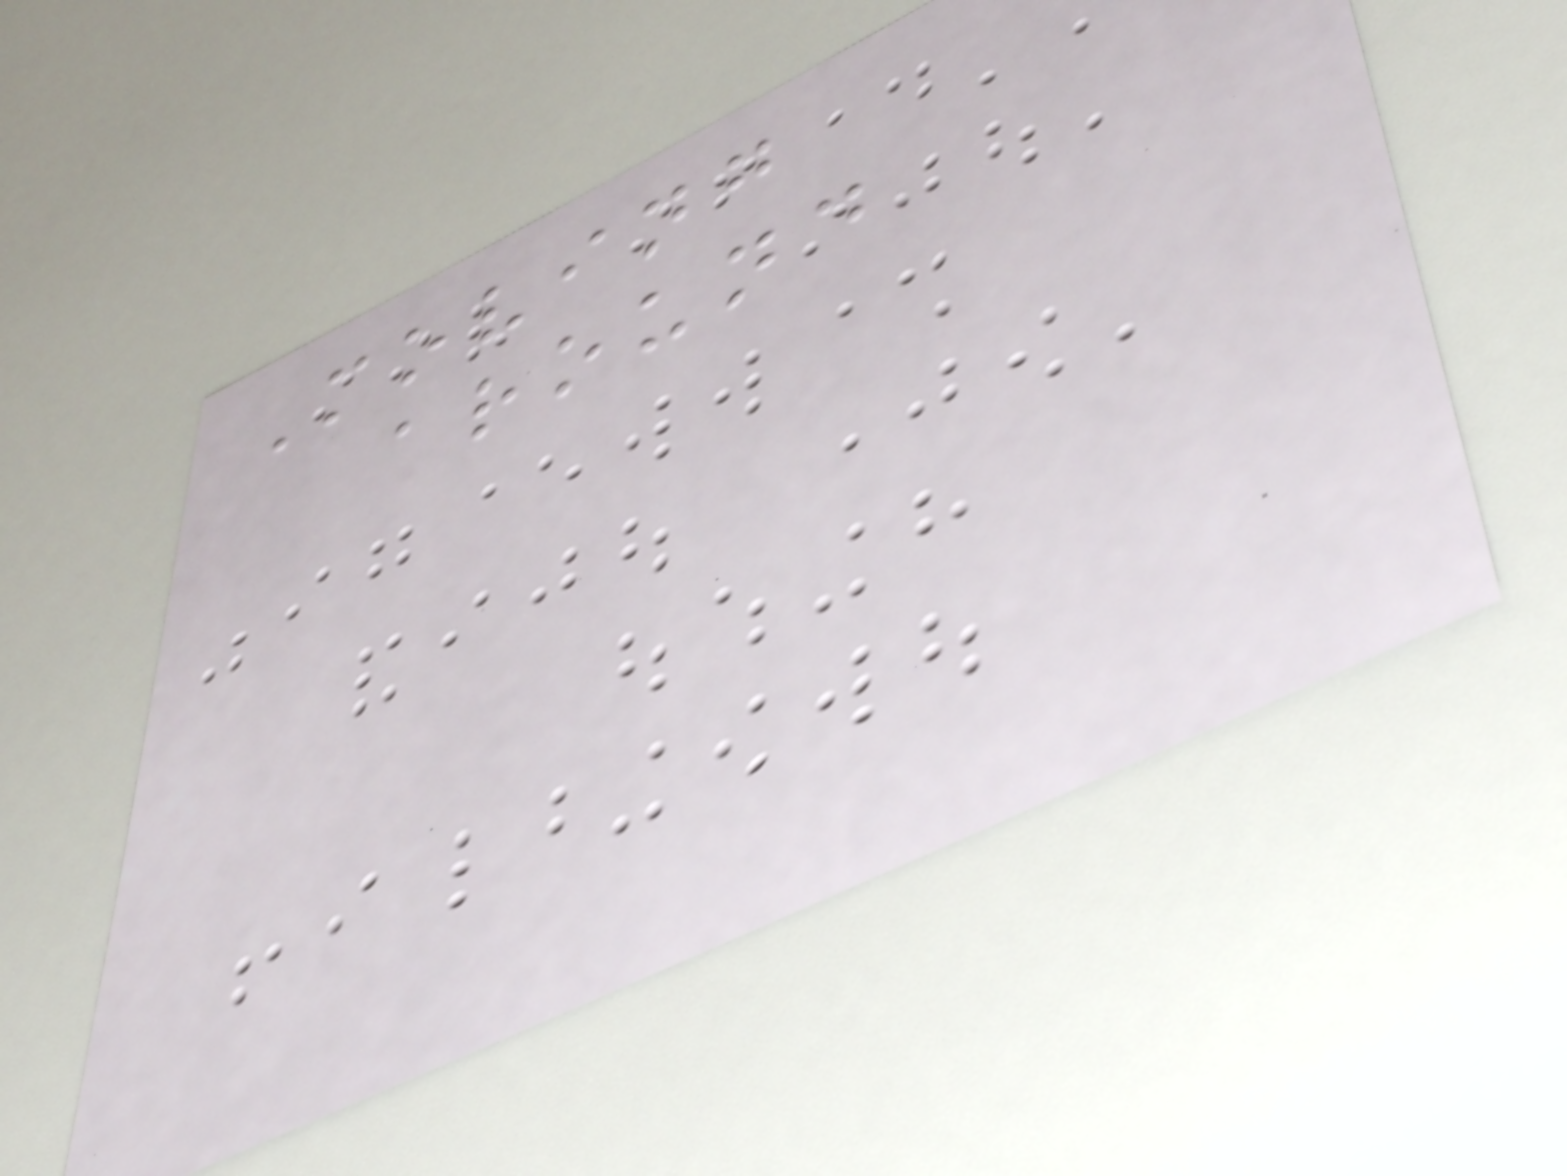Moving
around
